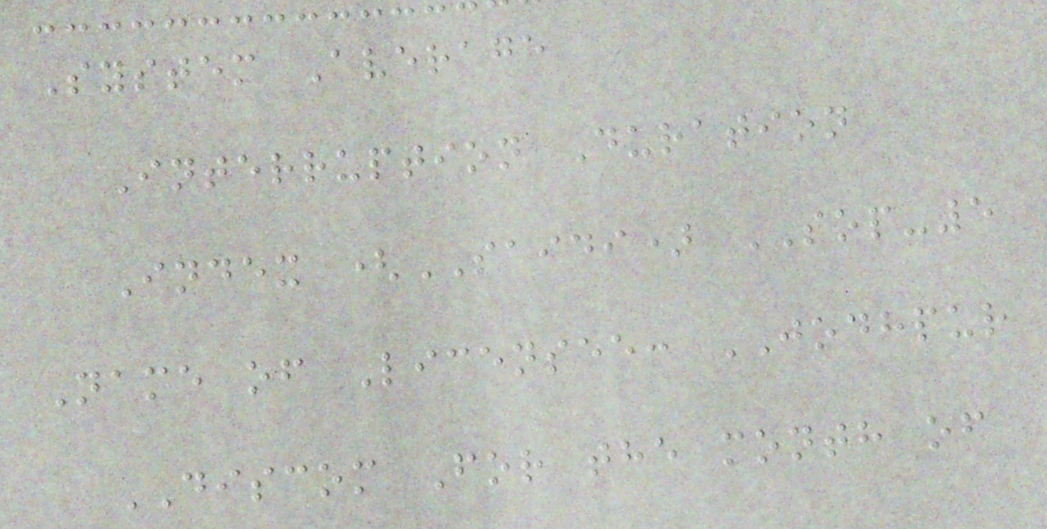System Average
Interruption Duration
Index (SAIDI) SOP-5
Name of Licensee: JODHPUR
DISCOM For the month of
